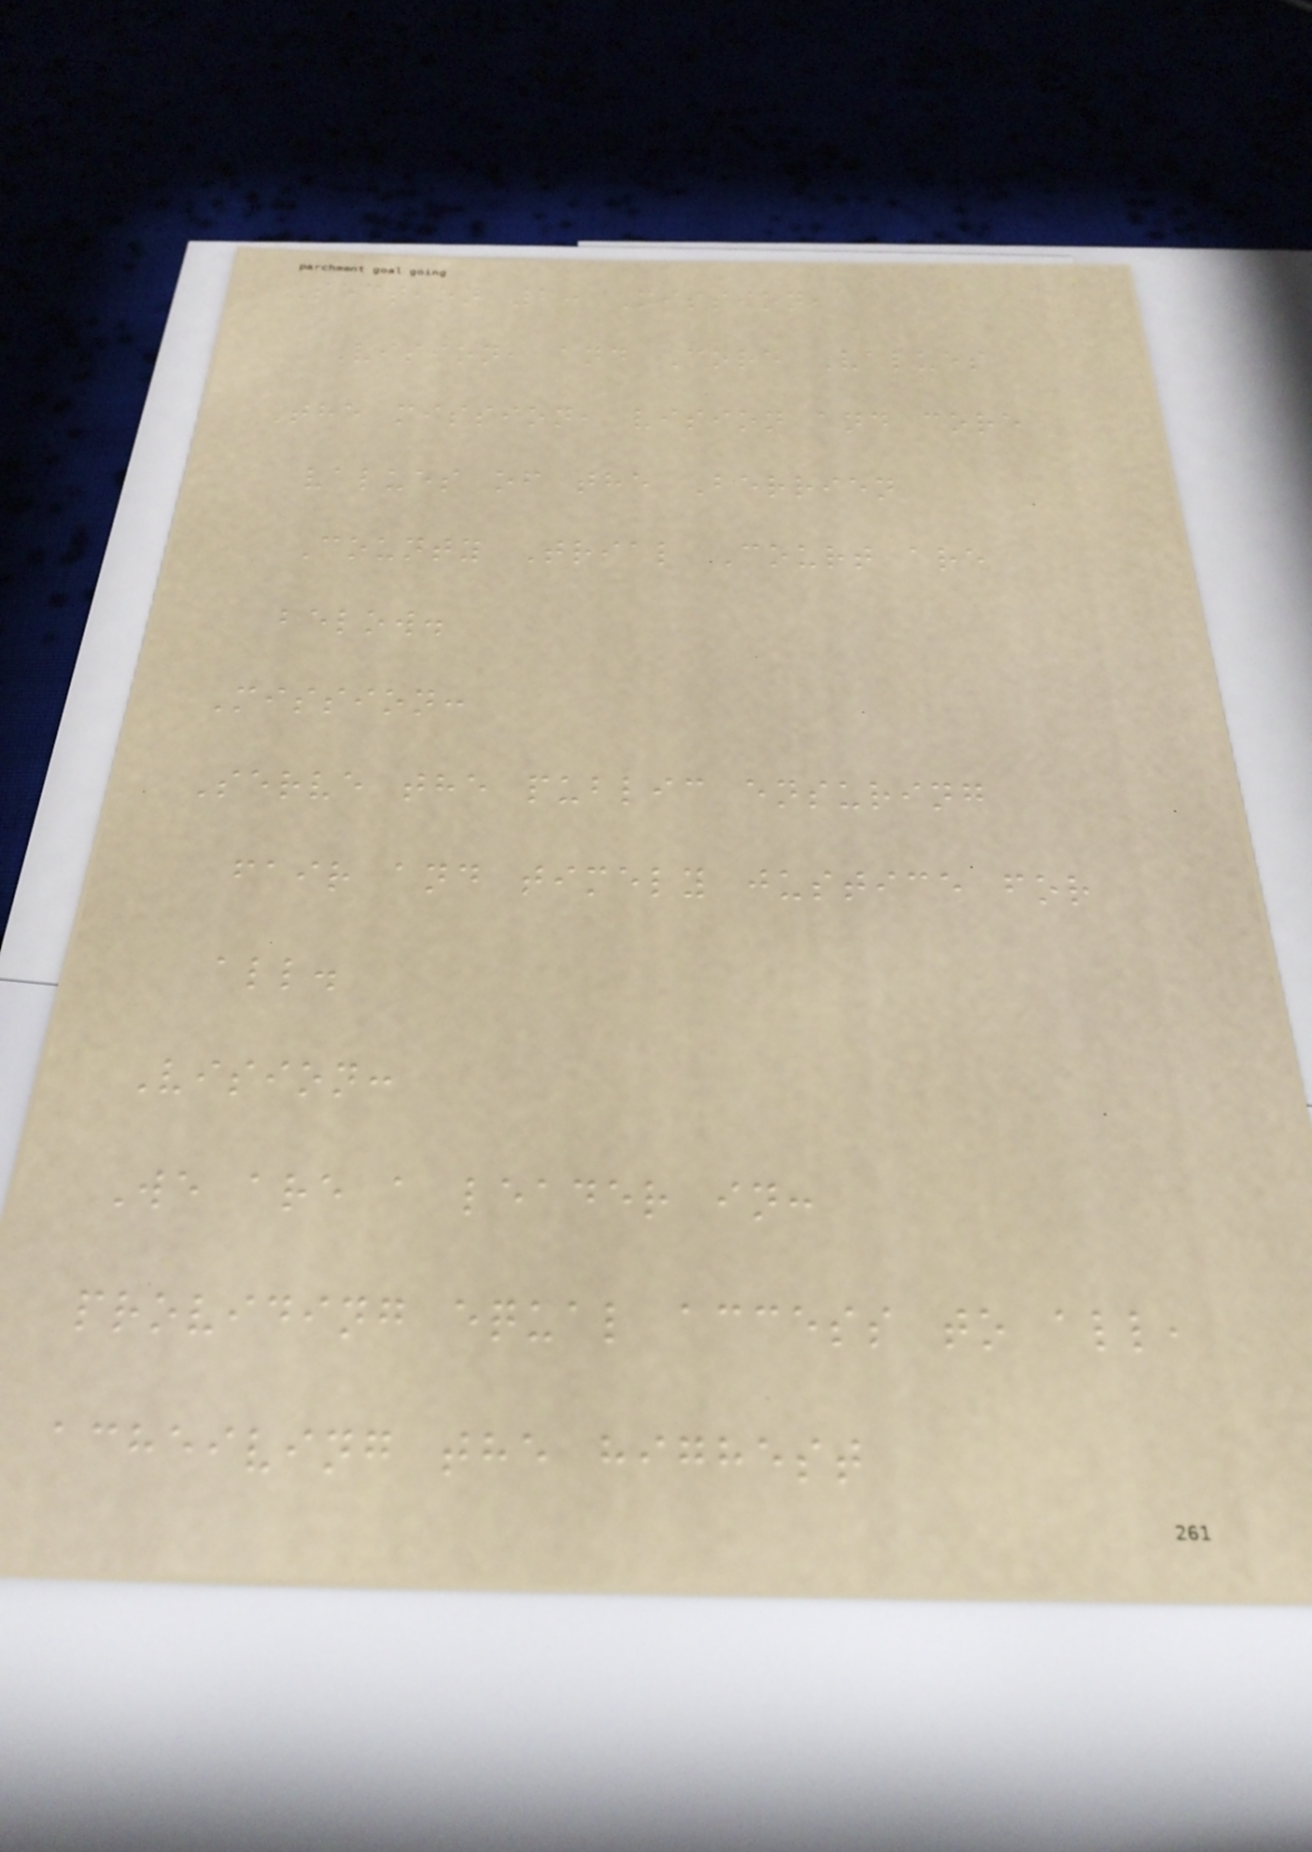Section 2: Mission,
Vision, and Core Values
The mission, vision and core
values of the Berrien
County Trial Court are
below.
Mission:
Serve the public ensuring
fair and timely justice for
all.
Vision:
We are a leader in:
providing equal access to all,
acheiving the highest
